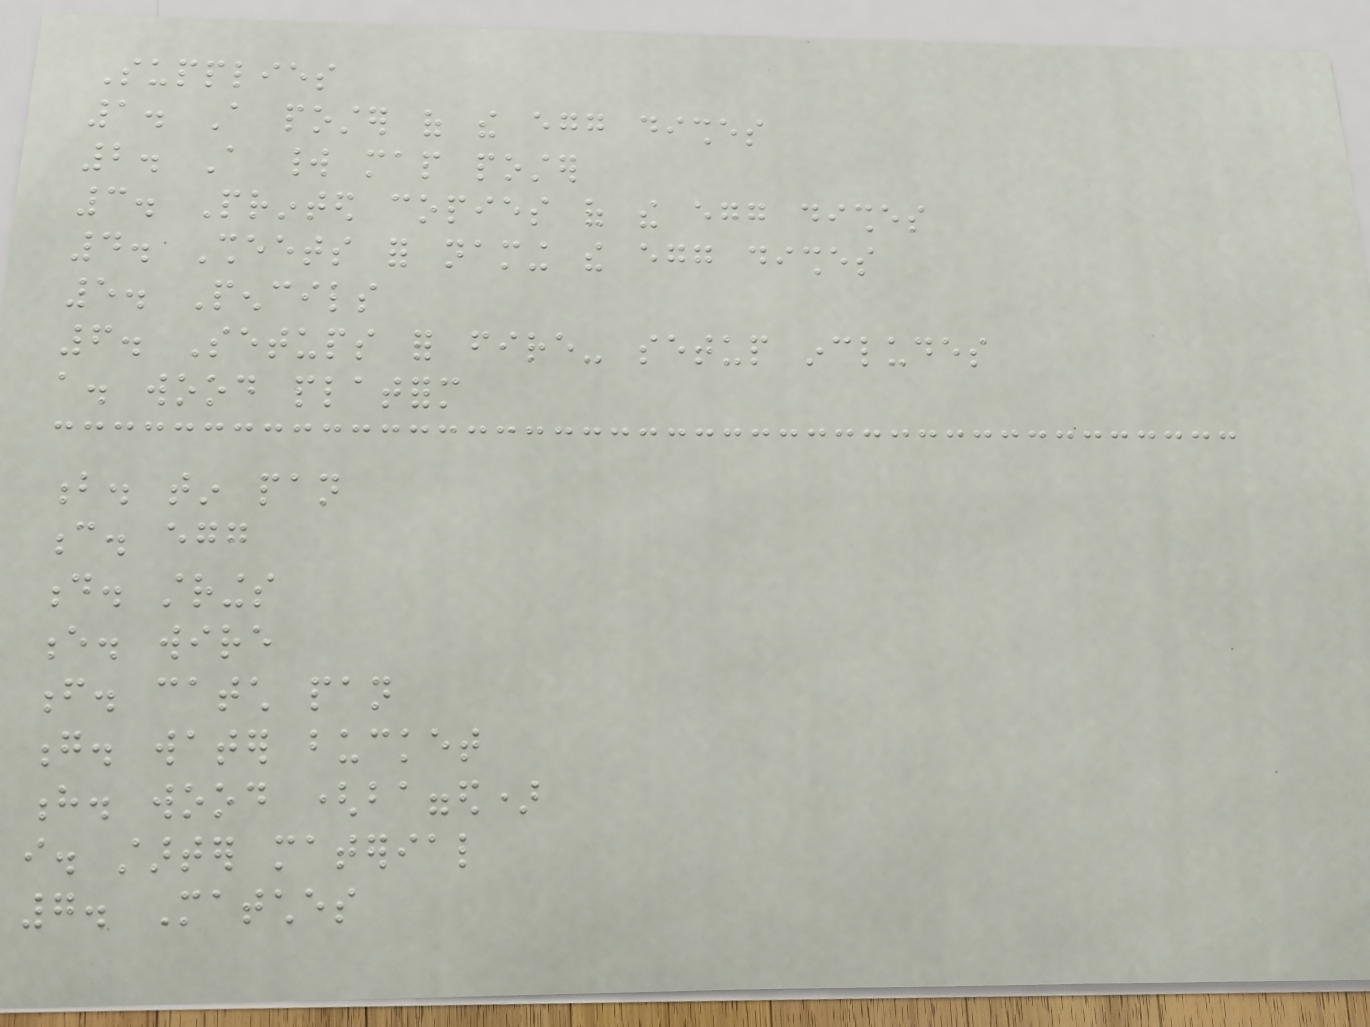Supplies
1. A poster of the egg dishes
2. A world map poster
3. Printed copies of the egg dishes
4. Sheets for naming the egg dishes
5. Pencils
6. Setups for fire- setup includes
a. wood platform
b. tin pan
c. egg
d. strings
e. wire
f. catch pan
g. water bucket
h. wood (bagged)
i. starter material
7. Matches
